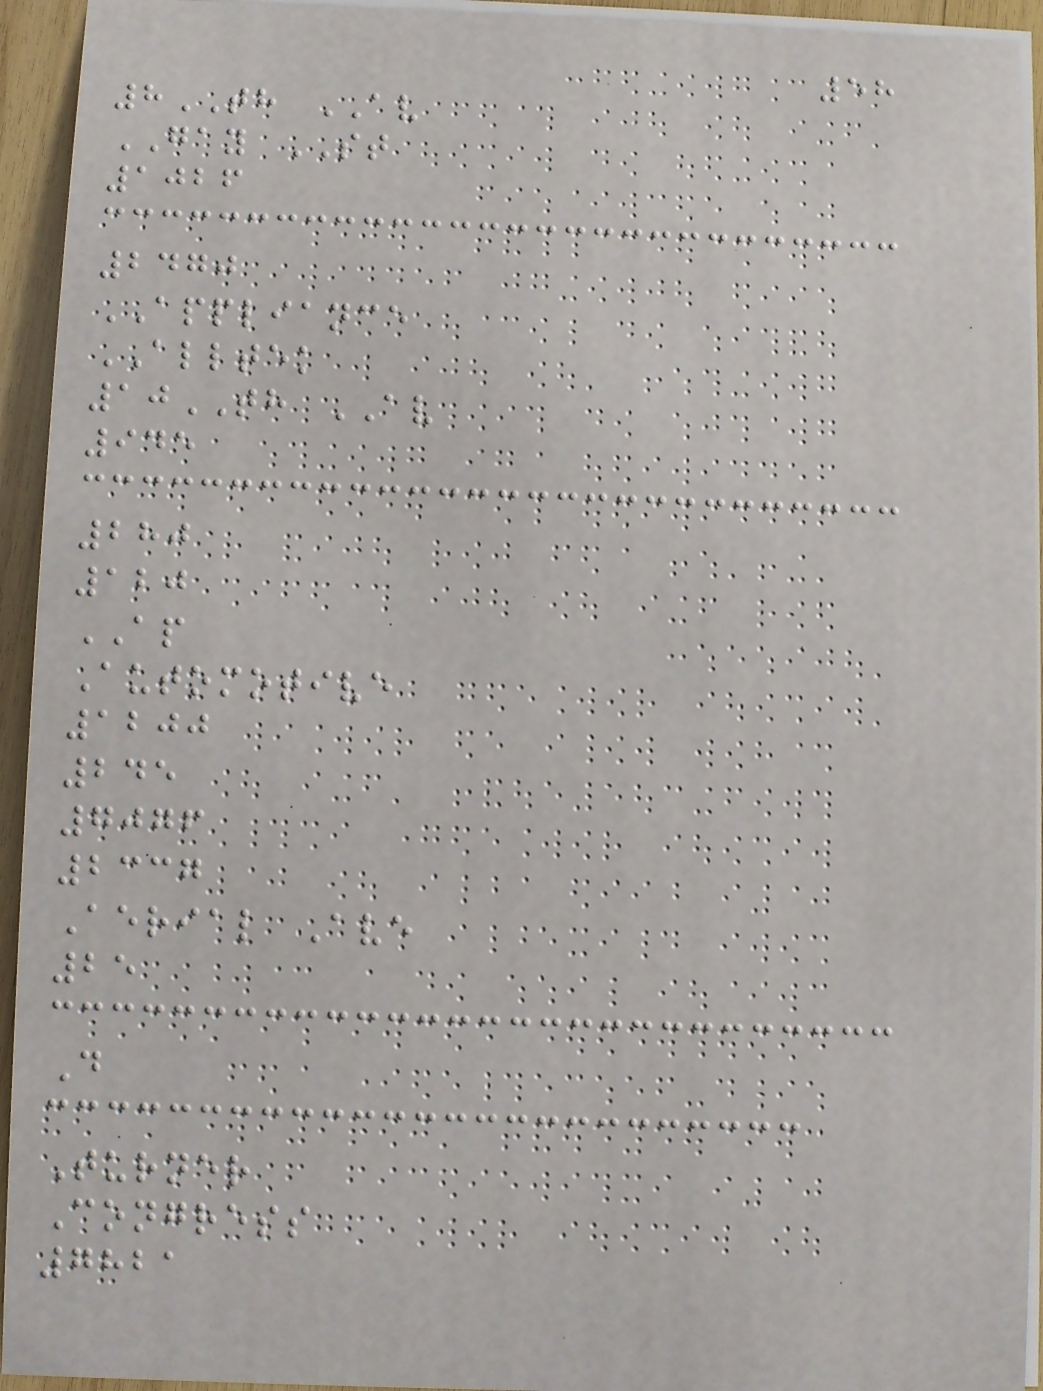58
8TH AV
GAY ST
1026
2470
APPLIANCE
ALLTEK
10TH AV
945
280
120
AP
Automotive
1200
245
7076
2337
Aerial Ave
25
D
Turner
Congress
7821
